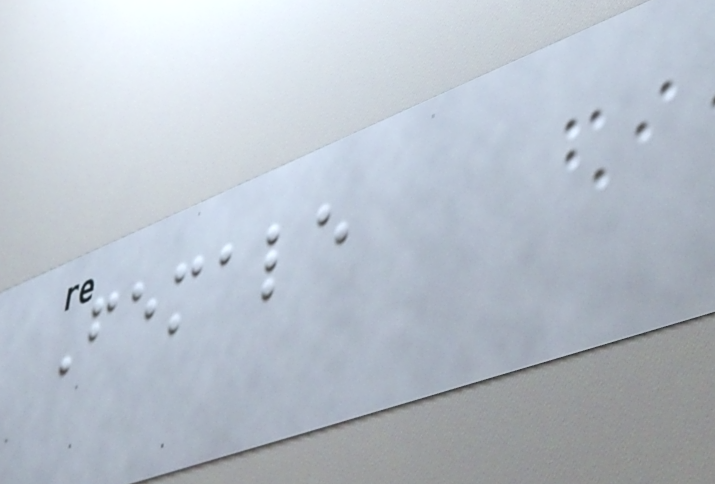Female
